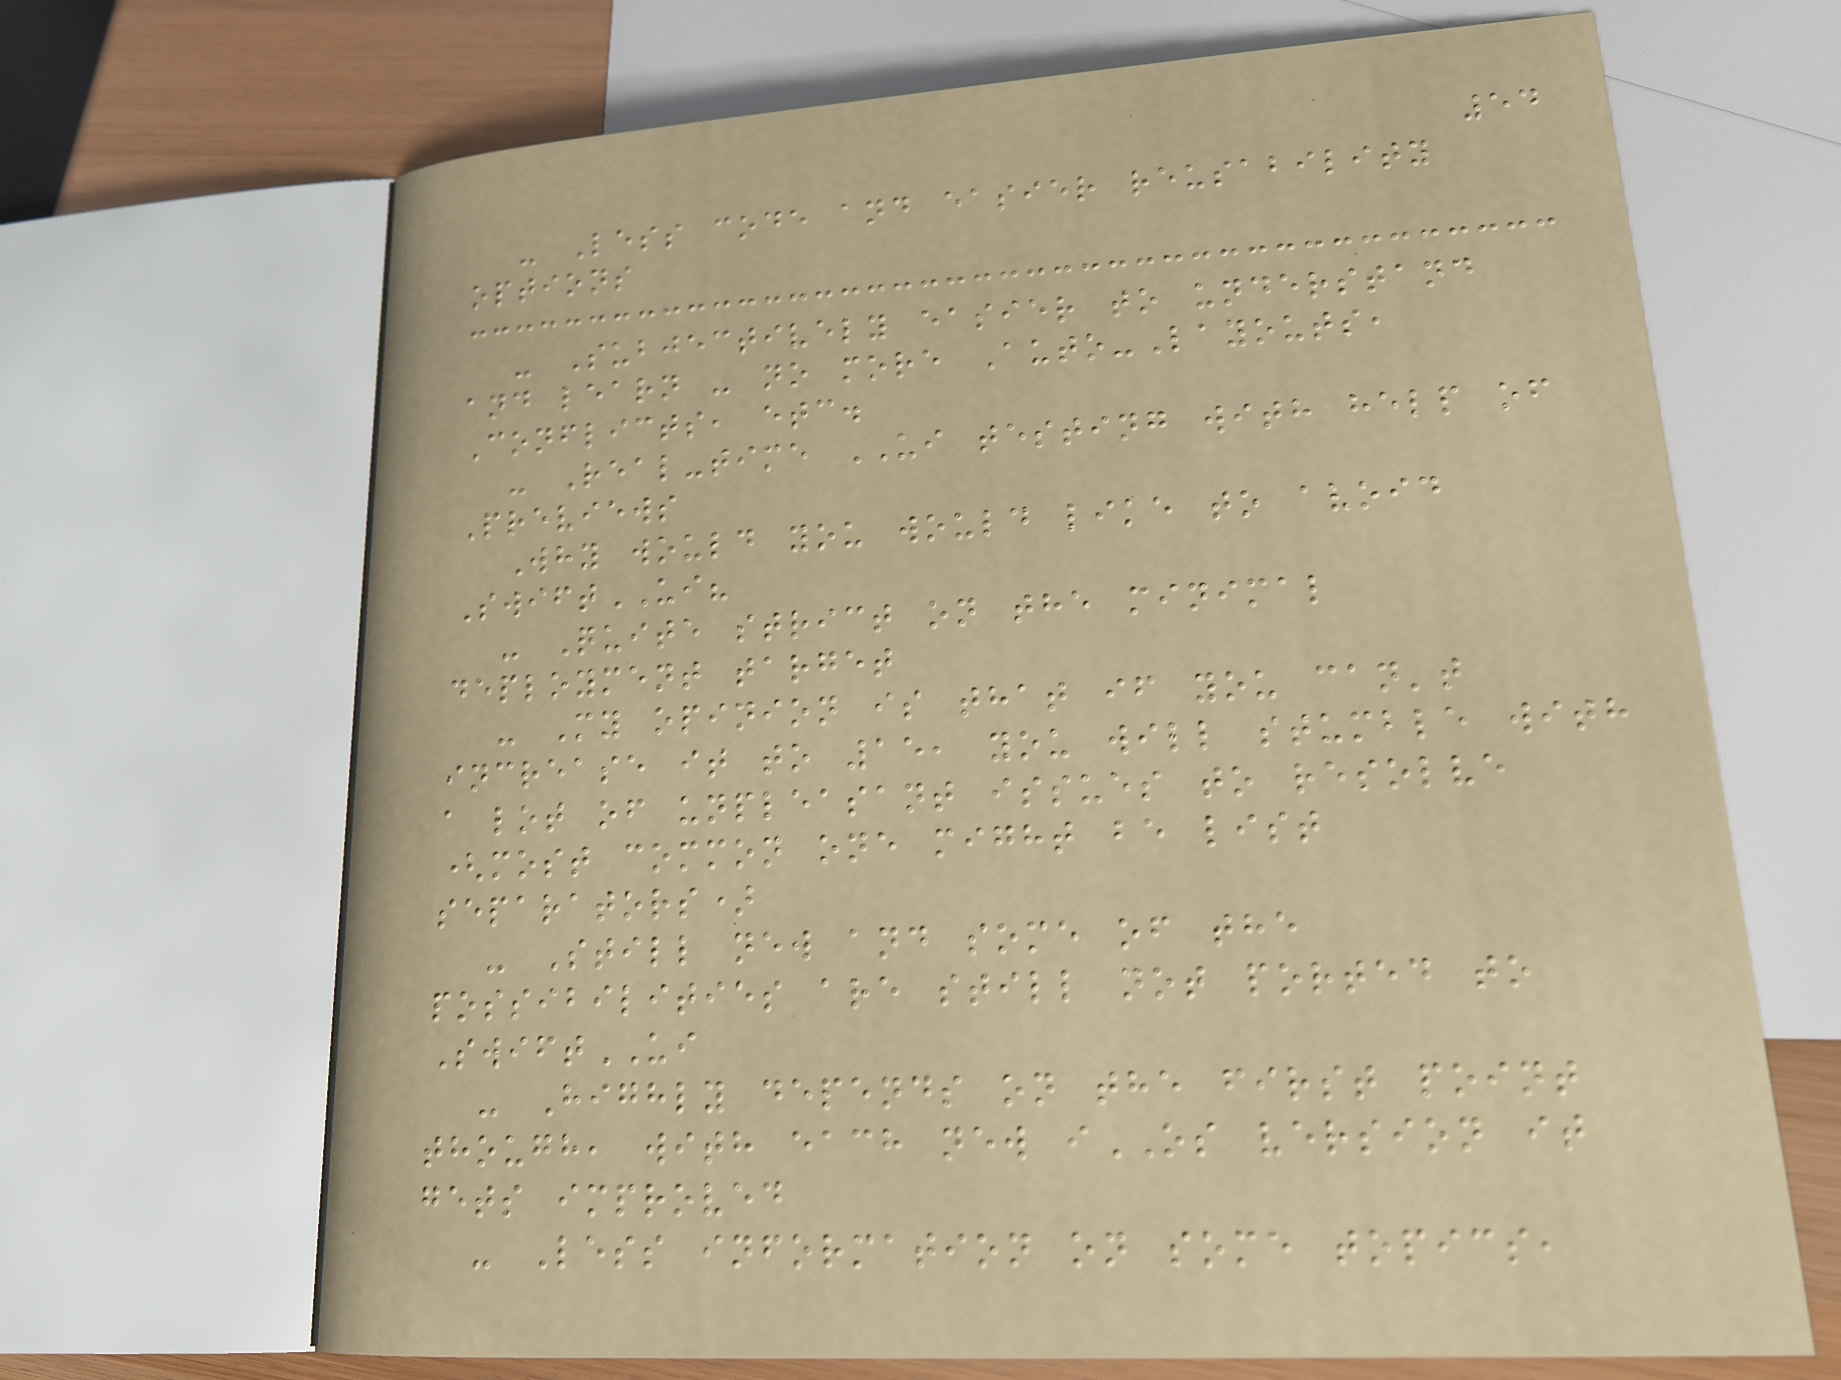54
- Less code and easier reusability
options
- Subjectively easier to understand
and learn - no more Auto-Layouts,
Conflicts, etc.
- Real-time UI testing with help of
Previews
Why would you would like to avoid
SwiftUI?
- Quite strict on the minimal
deployment target
- My opinion is that if you can't
increase it to 15, you will stumble with
a lot of unpleasant issues to resolve
(most common one might be list
separators)
- Still new and some of the
possibilities are still not ported to
SwiftUI
- Highly depends on the first point
though, with each new iOS version it
gets improved
- Less information on some topics,
